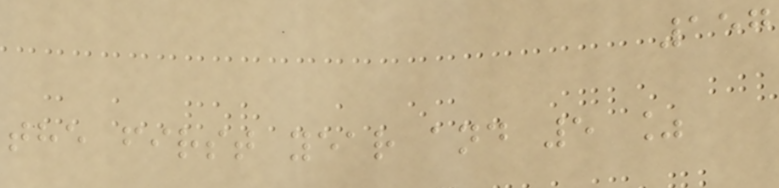157
the first year and 5 %
